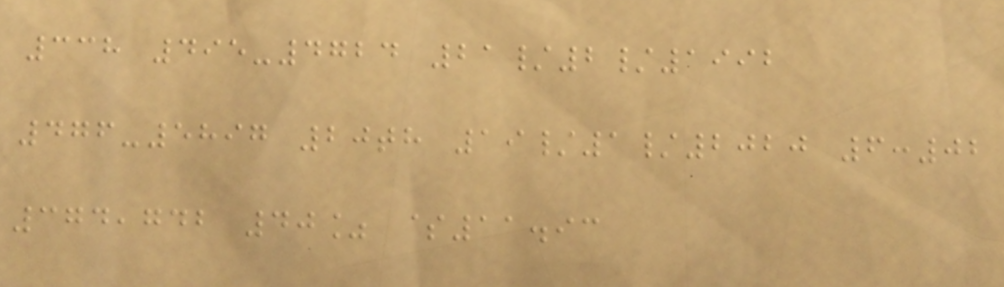338 495-4724 21/2/1992
476-5897 20th 19/1/2020 6:02
374,742 40% $11.93
